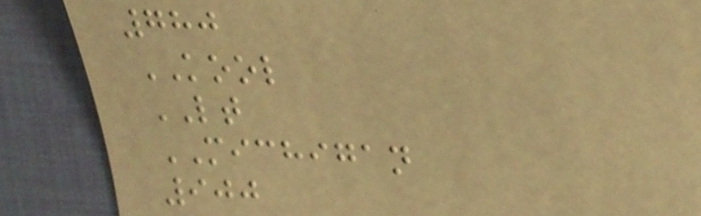780
KOOL
LT
MICHIGAN
900
